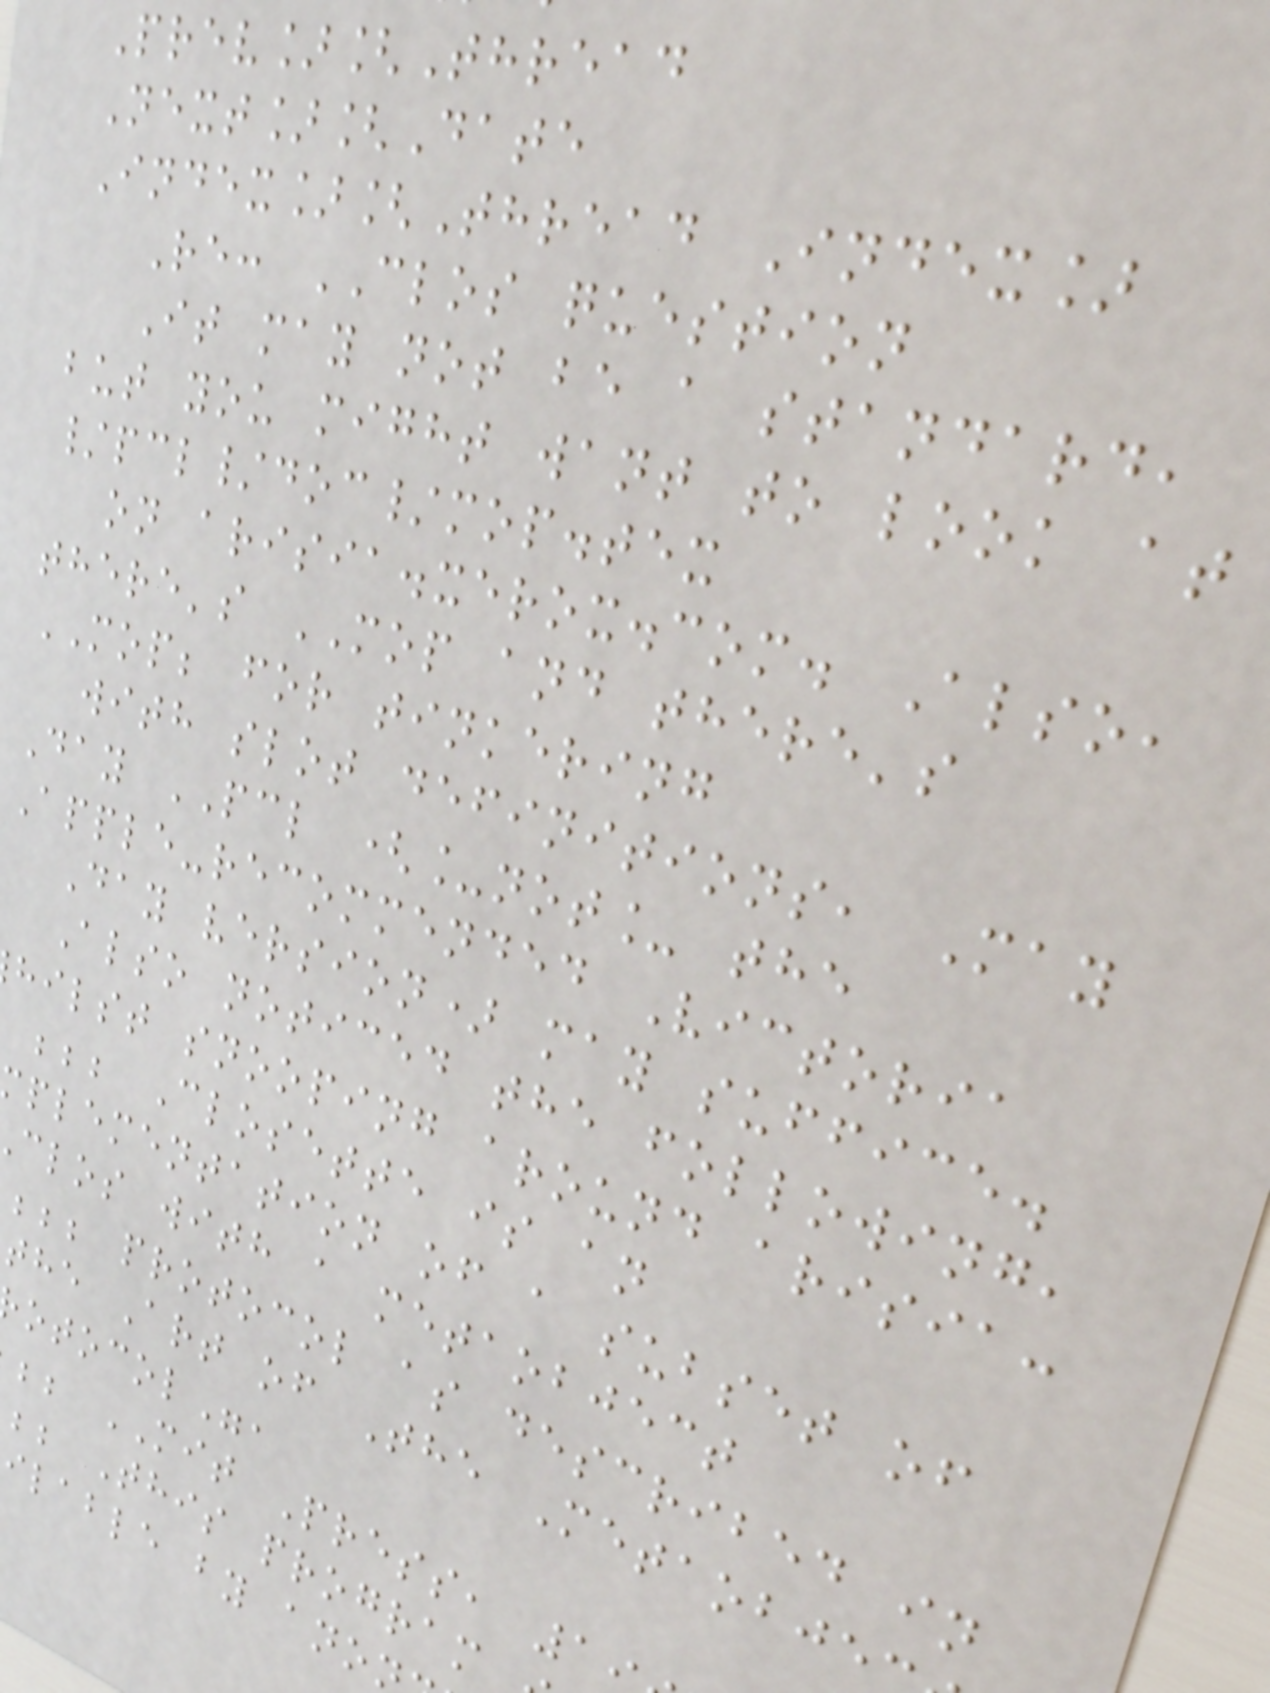Prev][Thread
Next][Date
Index][Thread Index]
Re: CLOS question
It may not be a standard,
but you might want to look at
/pcl/doc/mop.tex
on arisia.xerox.com. Also,
there's MOP and there's
MOP; for tinkering
with slot definitions, May
Day PCL (_not_ the
Apple-recommended Victoria
Day version) may suffice.
Also noticed the following,
hilst snooping around arisia:
;;; Closette is an
plementation of a subset of
clos with a metaobject
;;; protocol as described in
the Art of The Metaobje
otocol",
;; MIT Press, 1
;; This program
ilable by ano
